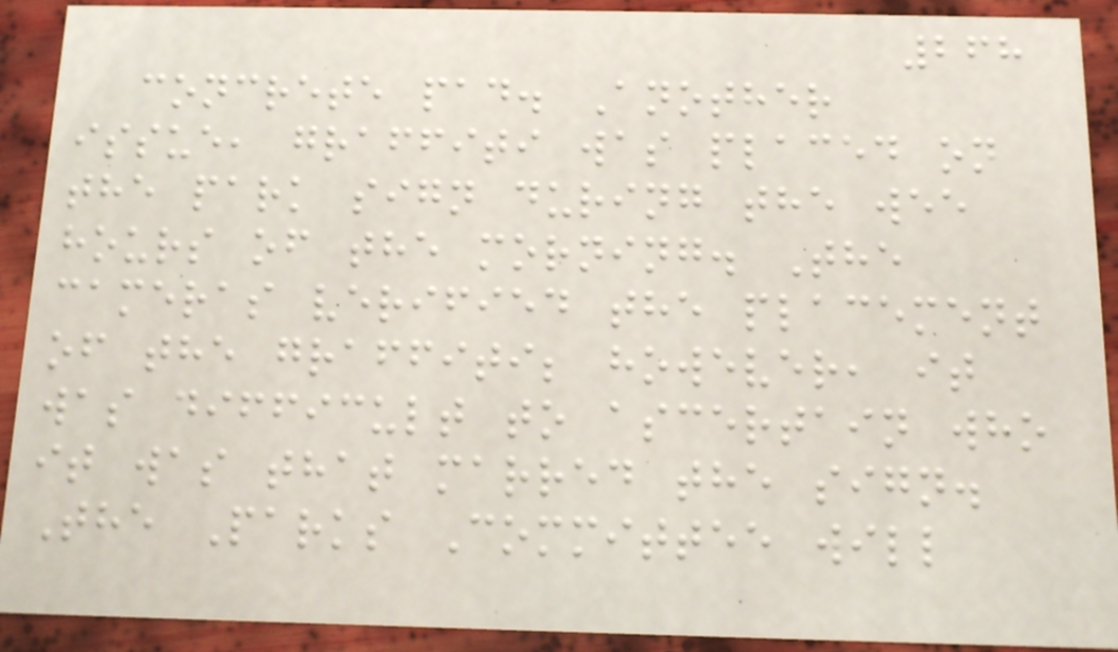268
concrete pad. Another
issue, graffiti was placed on
the park sign during the wee
hours of the morning. The
cameras verified the placement
of the graffiti; however, it
was difficult to ascertain who
it was that marred the sign.
The Parks Committee will
